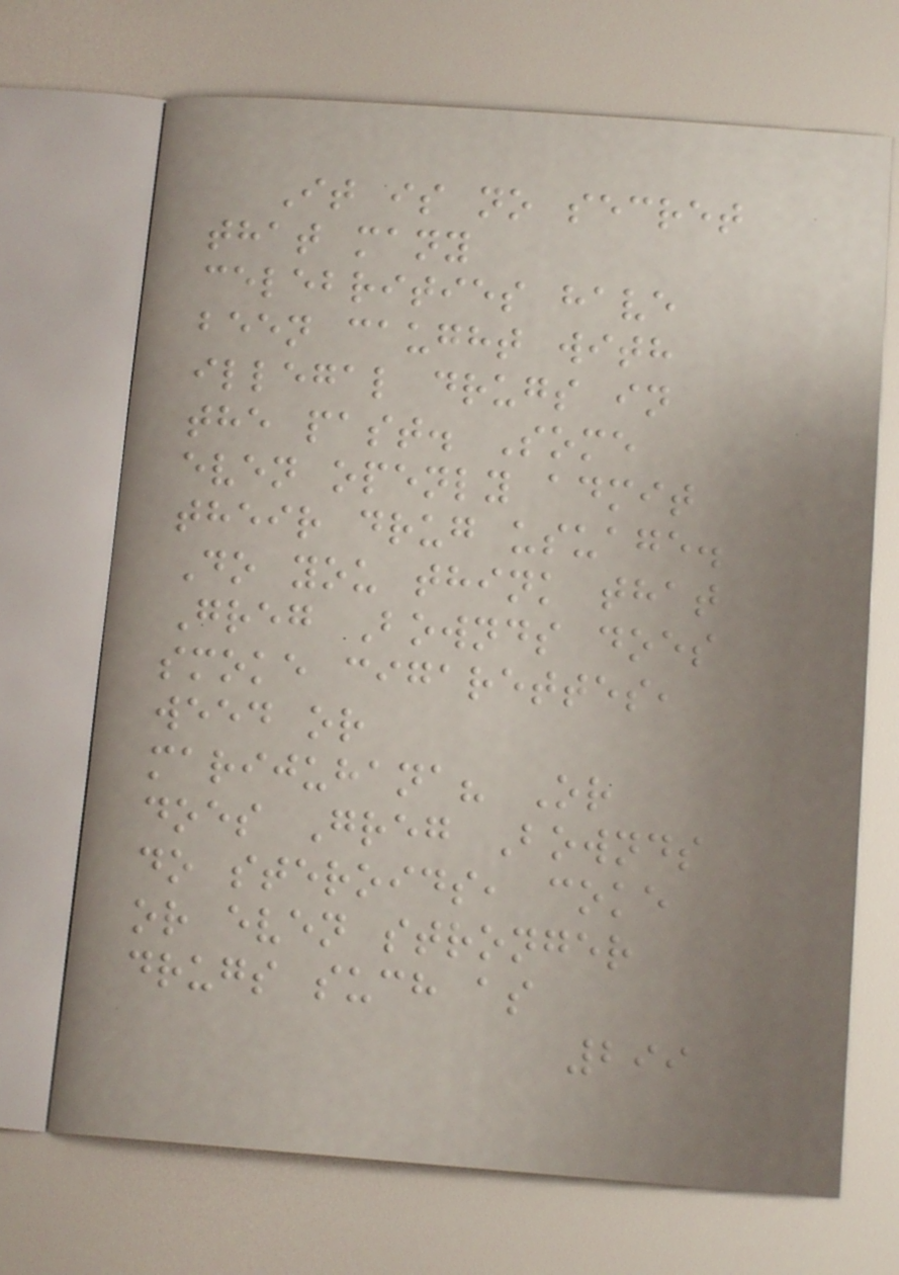It is no secret
that many
celebrities have
been caught with
illegal drugs in
the past. Some
even openly admit
their drug usuage.
Do you think that
Greg Bownds does
smoke cigarettes,
weed or
marijuhana? Or
does Greg Bownds
do steroids, coke
or even stronger
drugs such as
299
